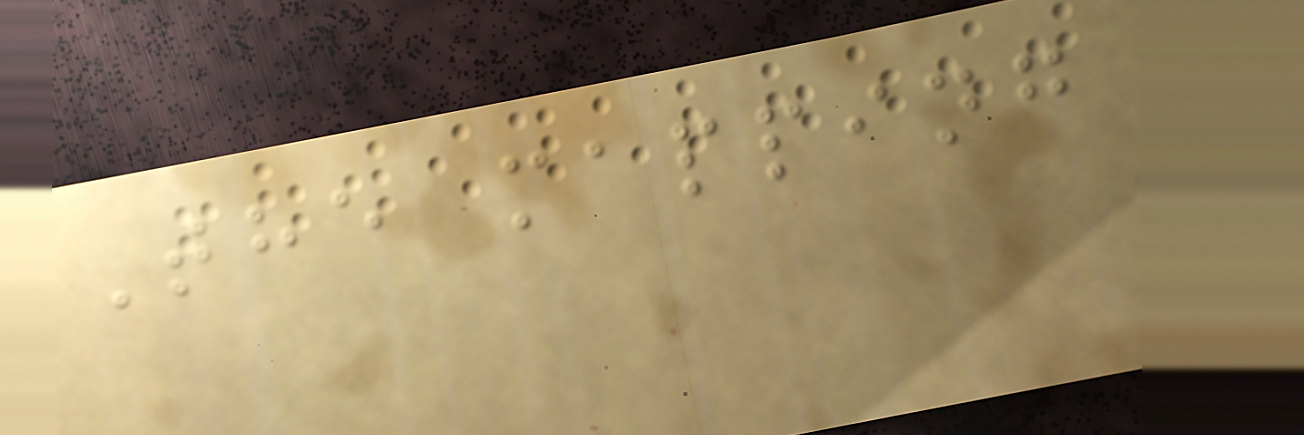The mapping
